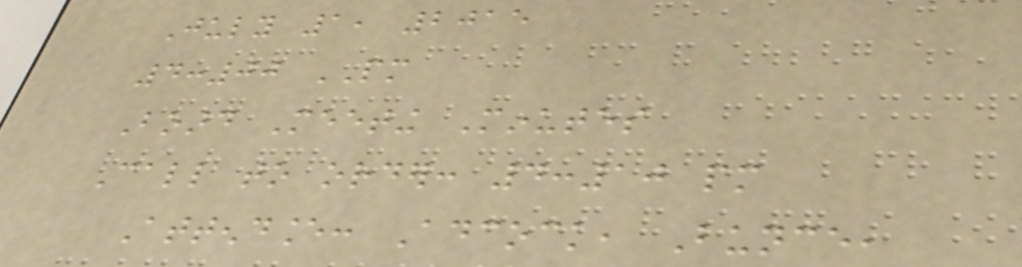July 1, 2015
4:00 PM
Board Meeting Minutes
Call to order: 4:10 pm
Attendance: Adcock, Bunce,
